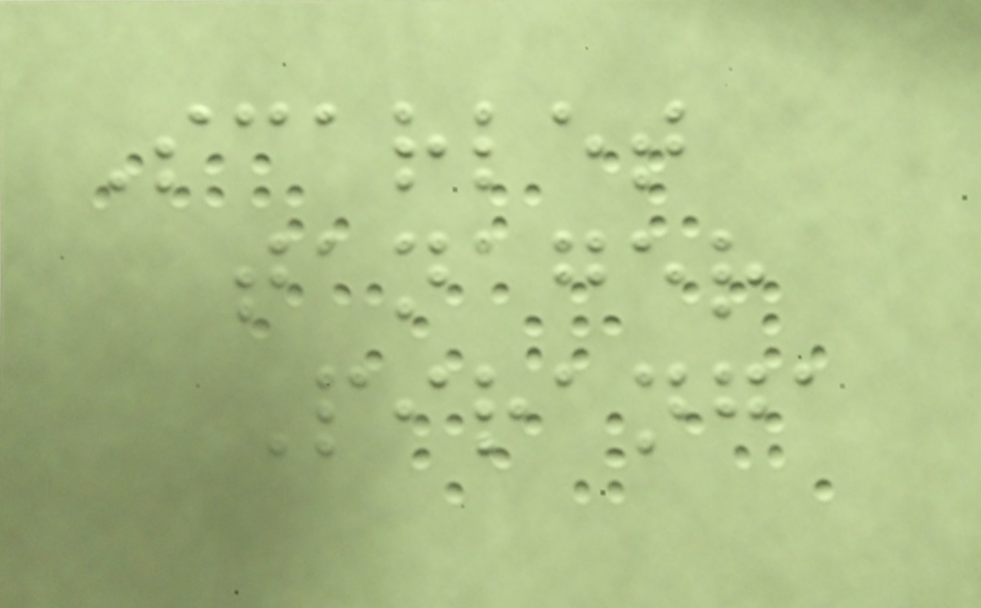Scarlet
tanager
Piranga
